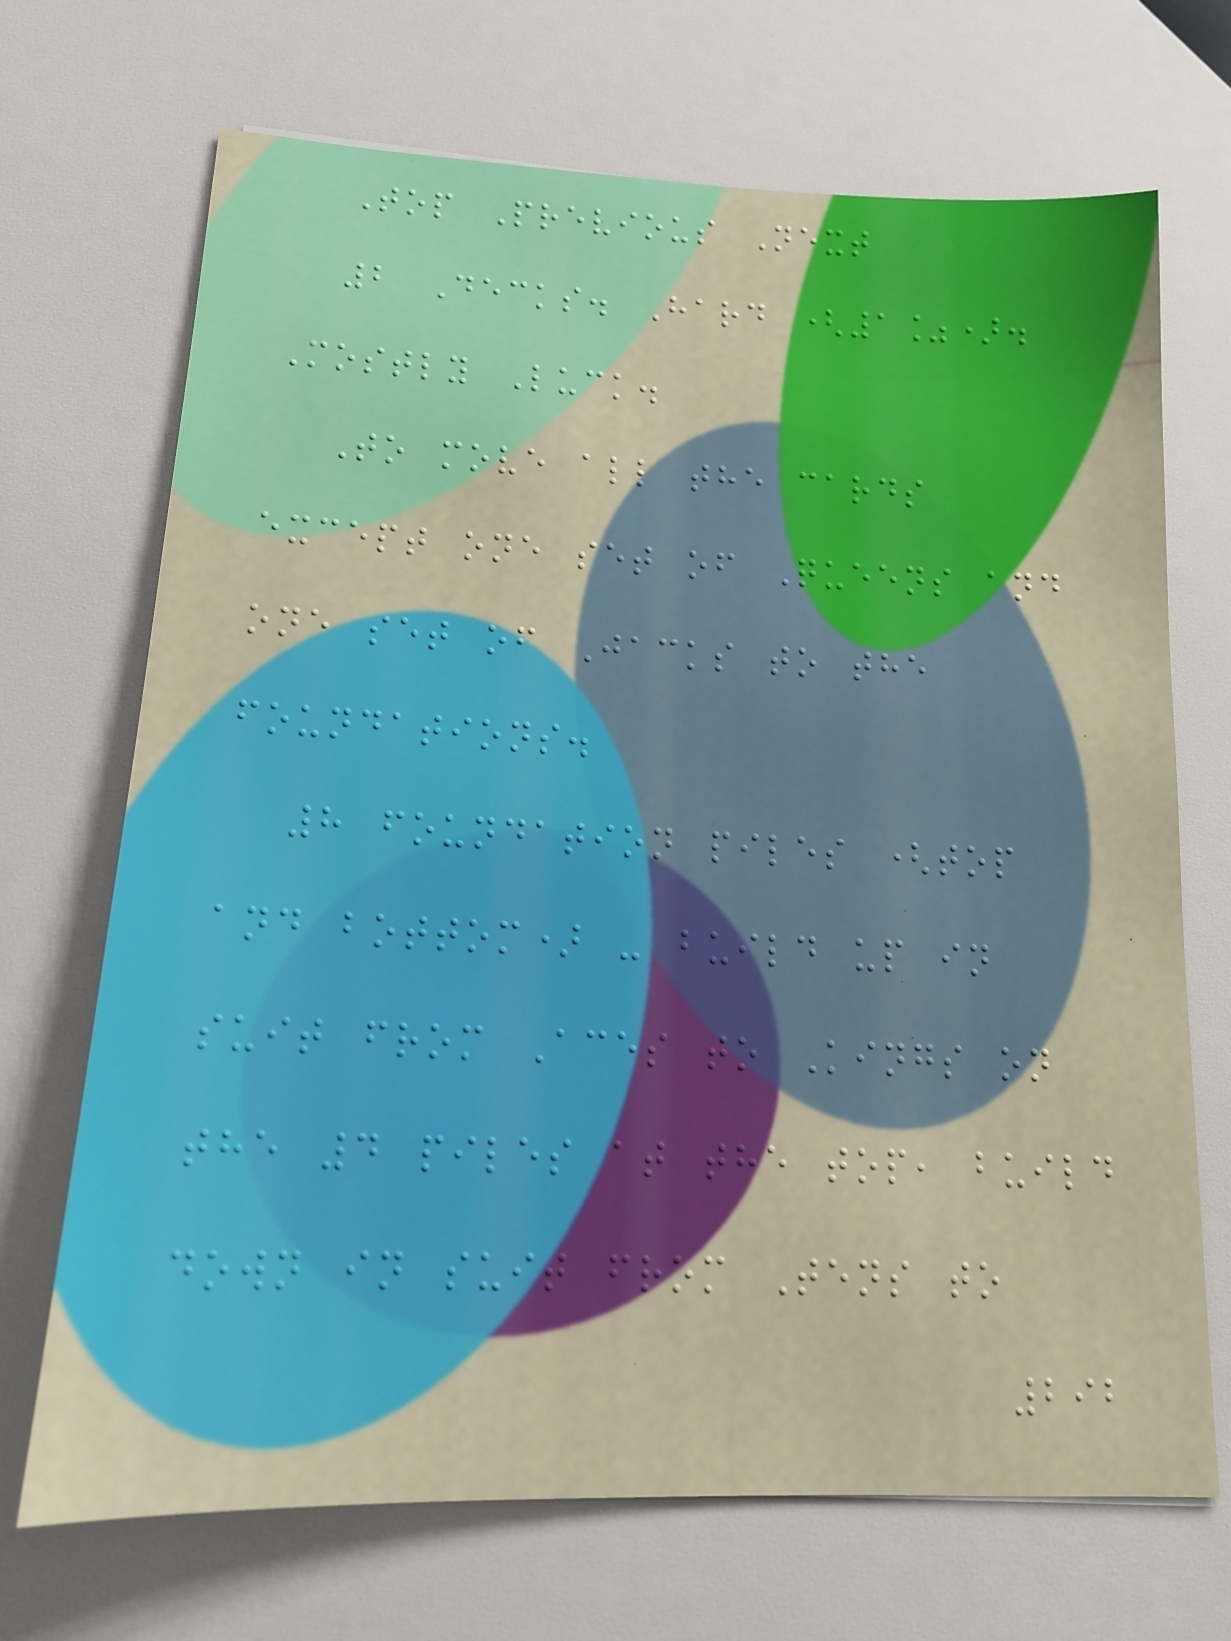Top Previous Next
2 Decks. Hard (1%).
Mostly Luck.
To move all the cards
except one set of Queens and
one set of Jacks to the
foundations.
8 foundation piles (top
and bottom) - build up in
suit from Aces to Kings on
the 4 piles at the top, build
down in suit from Tens to
292
